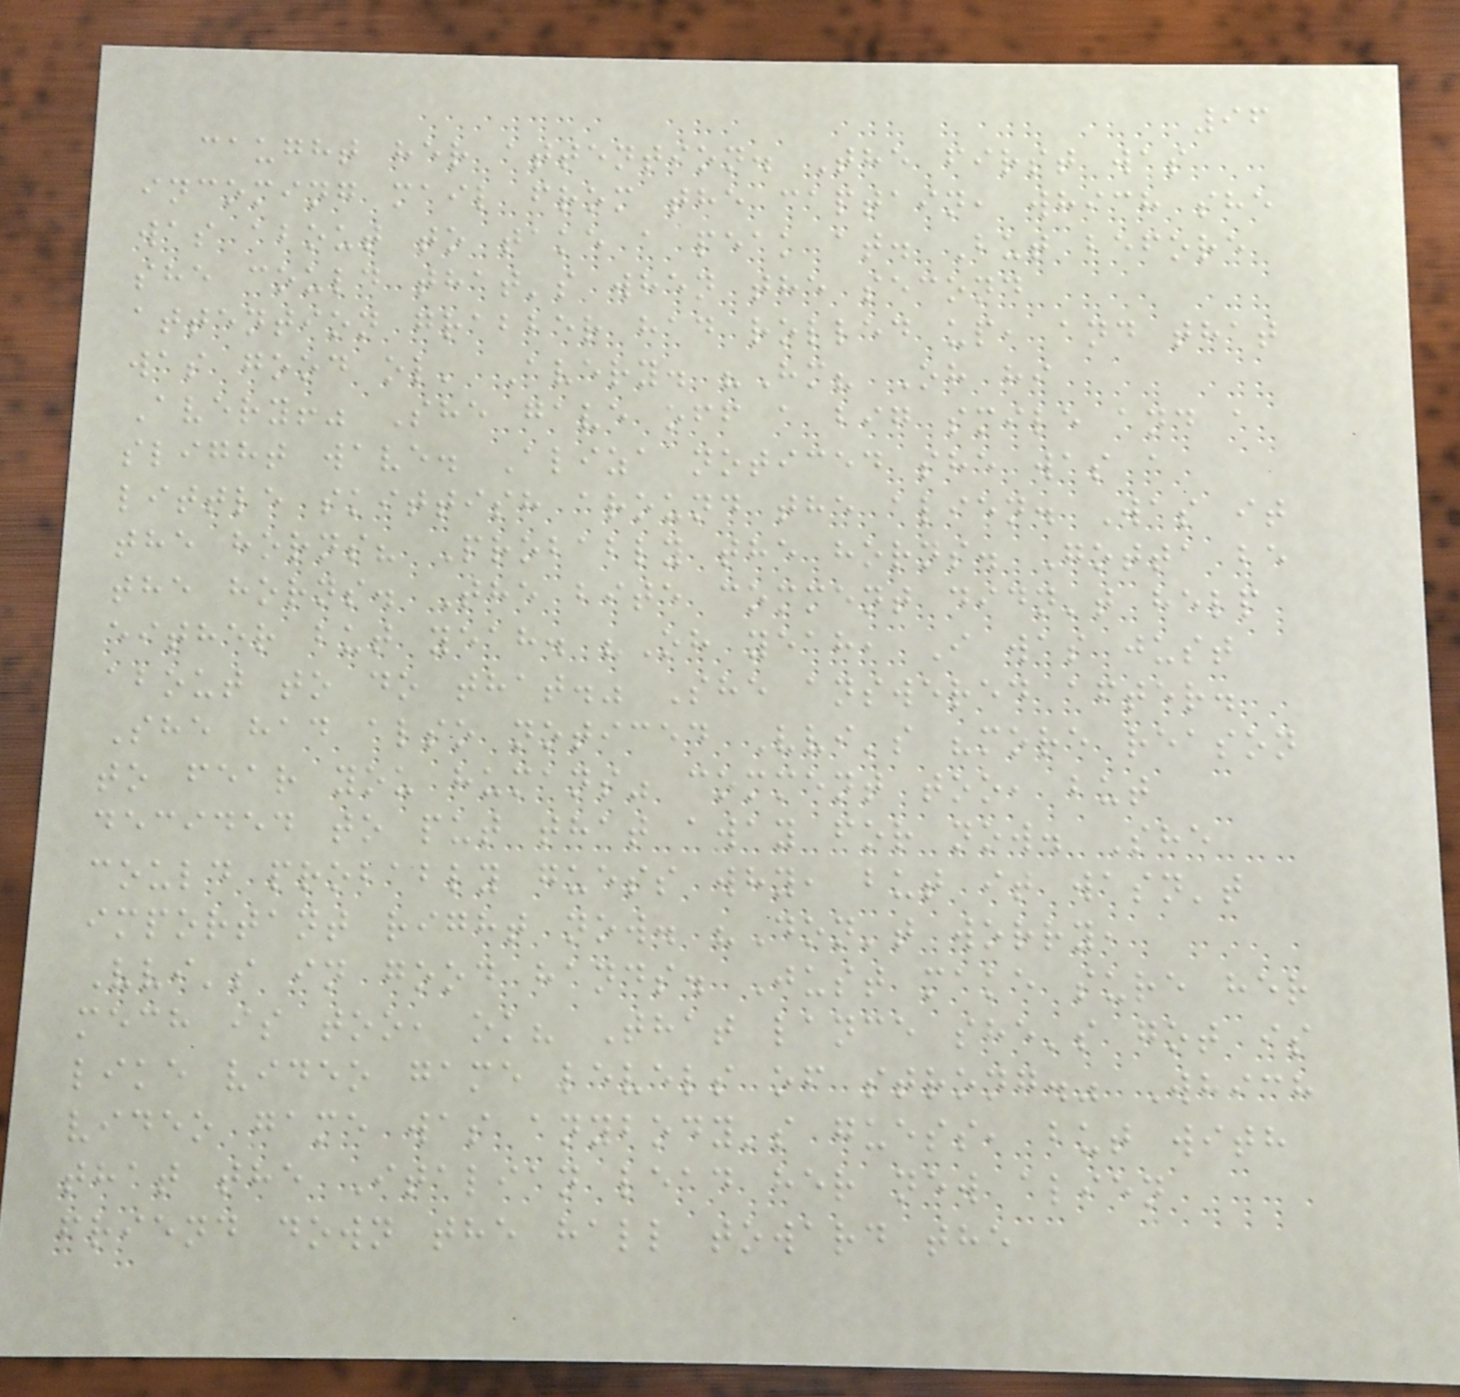96
caught her attention. The first was
incoming mail from the captain, which she
was about to take a peak at. But before
she could that's when the second
attention grabber had rolled up, and that
was good ol' Avery. "Hm? Oh hi
Avery!" She gave off a big smile and a
slight wave. Aliza noticed she was a
little skittish around the alien. Was it
the horns? Probably the horns. Gotta be
the horns. The bite comment didn't help
either but yeah. "Oh yeah, I was just
about to do that." She answered after.
She had also noticed Vvi's "more reason
to fear you humans" comment too, but
decided to put that away for now. She
could probably guess why, but it wasn't
important right now. "Don't worry,
Vvi's in good hands. Just make sure her
mech is too, ok? That lance she's got is
like video game levels of strong." Which
video game was anybody's guess, but with
that the Italian lead her new alien
friend down the hall toward the
